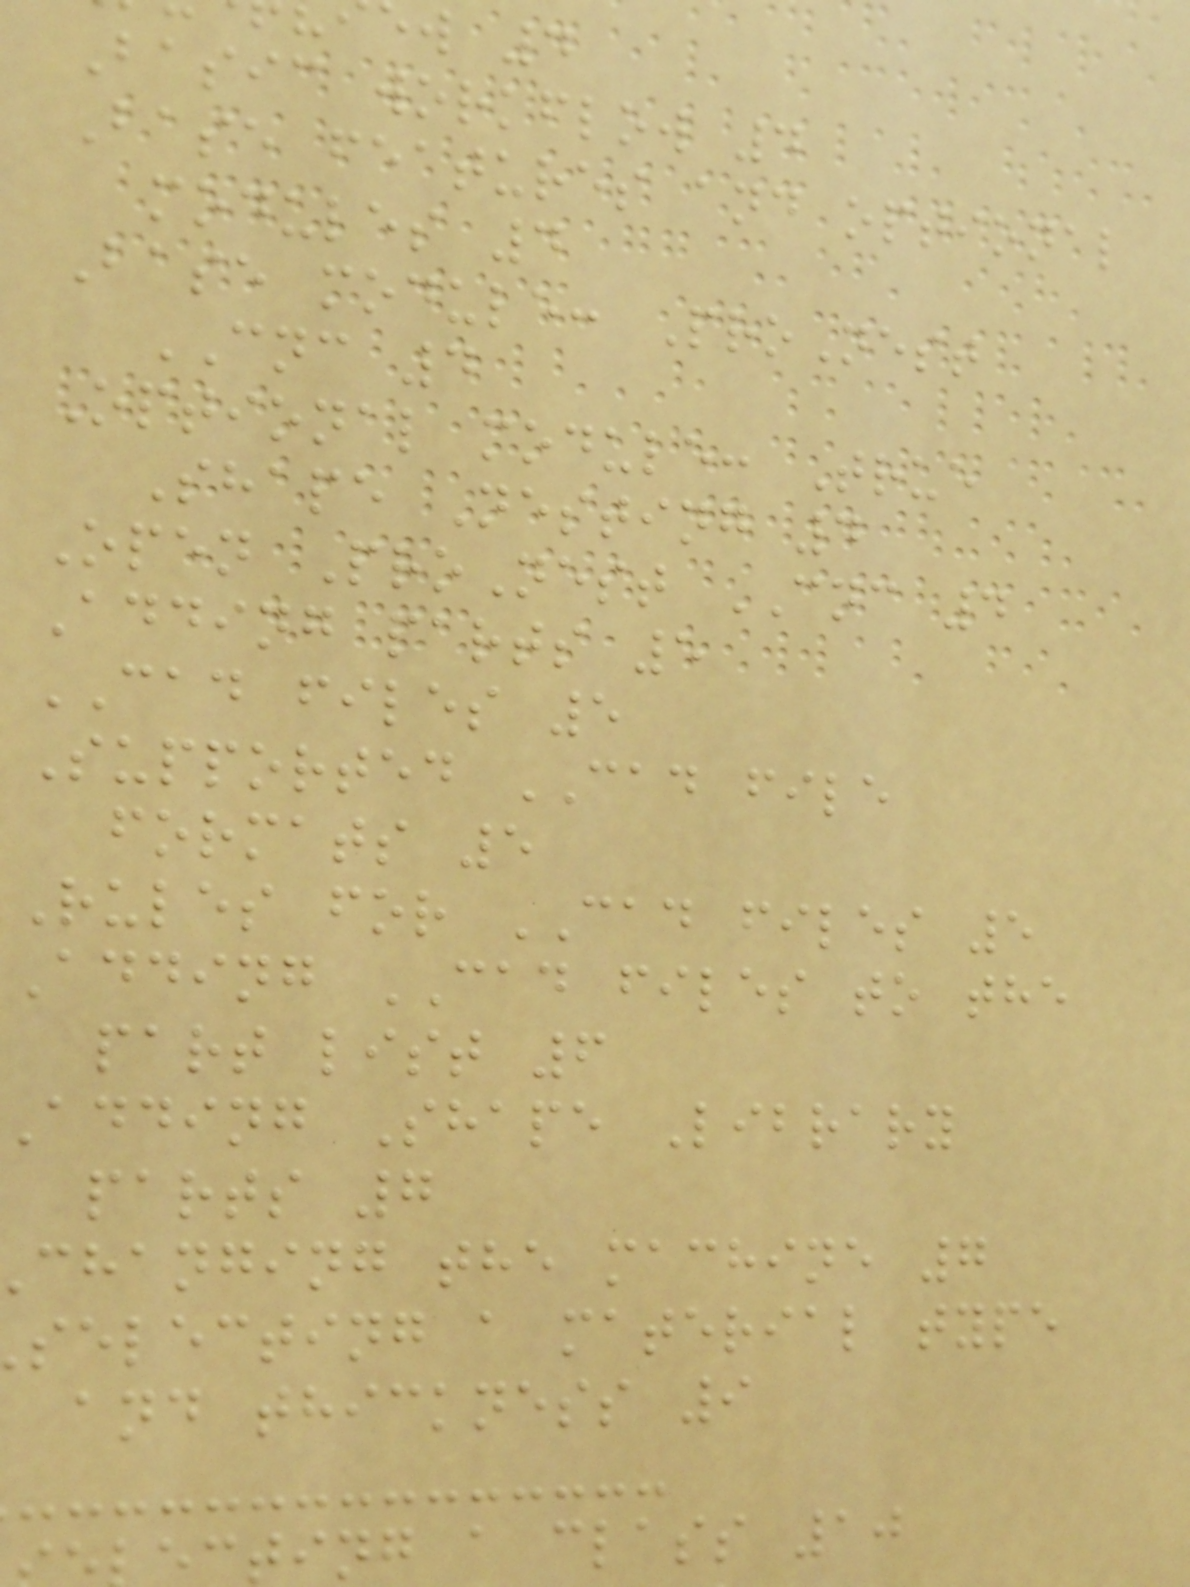w 4
Basic workflow 4
Base features and optional
modules 4
Base module: ProNest
CNC 4
Optional module: True
Shape Nesting 4
Open ProNest CNC 4
Adding parts 5
CAD files 5
Supported CAD file
formats 5
Rules for CAD files 5
Adding CAD files to the
part list 6
adding Shape Library
parts 7
changing the machine 7
selecting a material type
and thickness 9
ting a class 10
